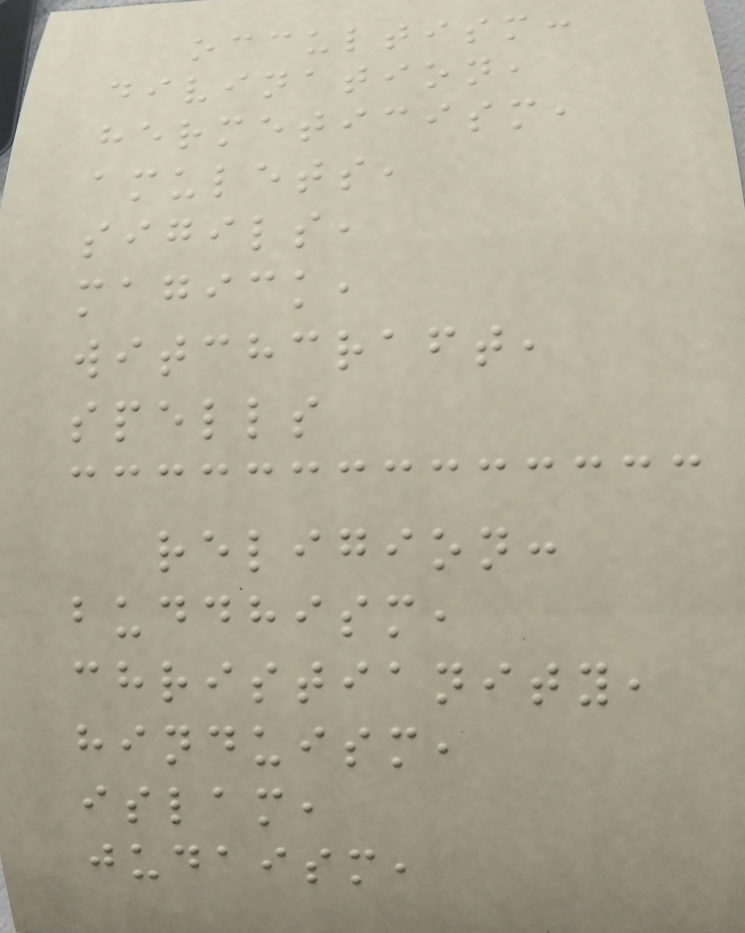occultism:
divination,
hermeticism,
amulets,
sigils,
magick,
witchcraft,
spells
religion:
buddhism,
christianity,
hinduism,
islam,
judaism,
